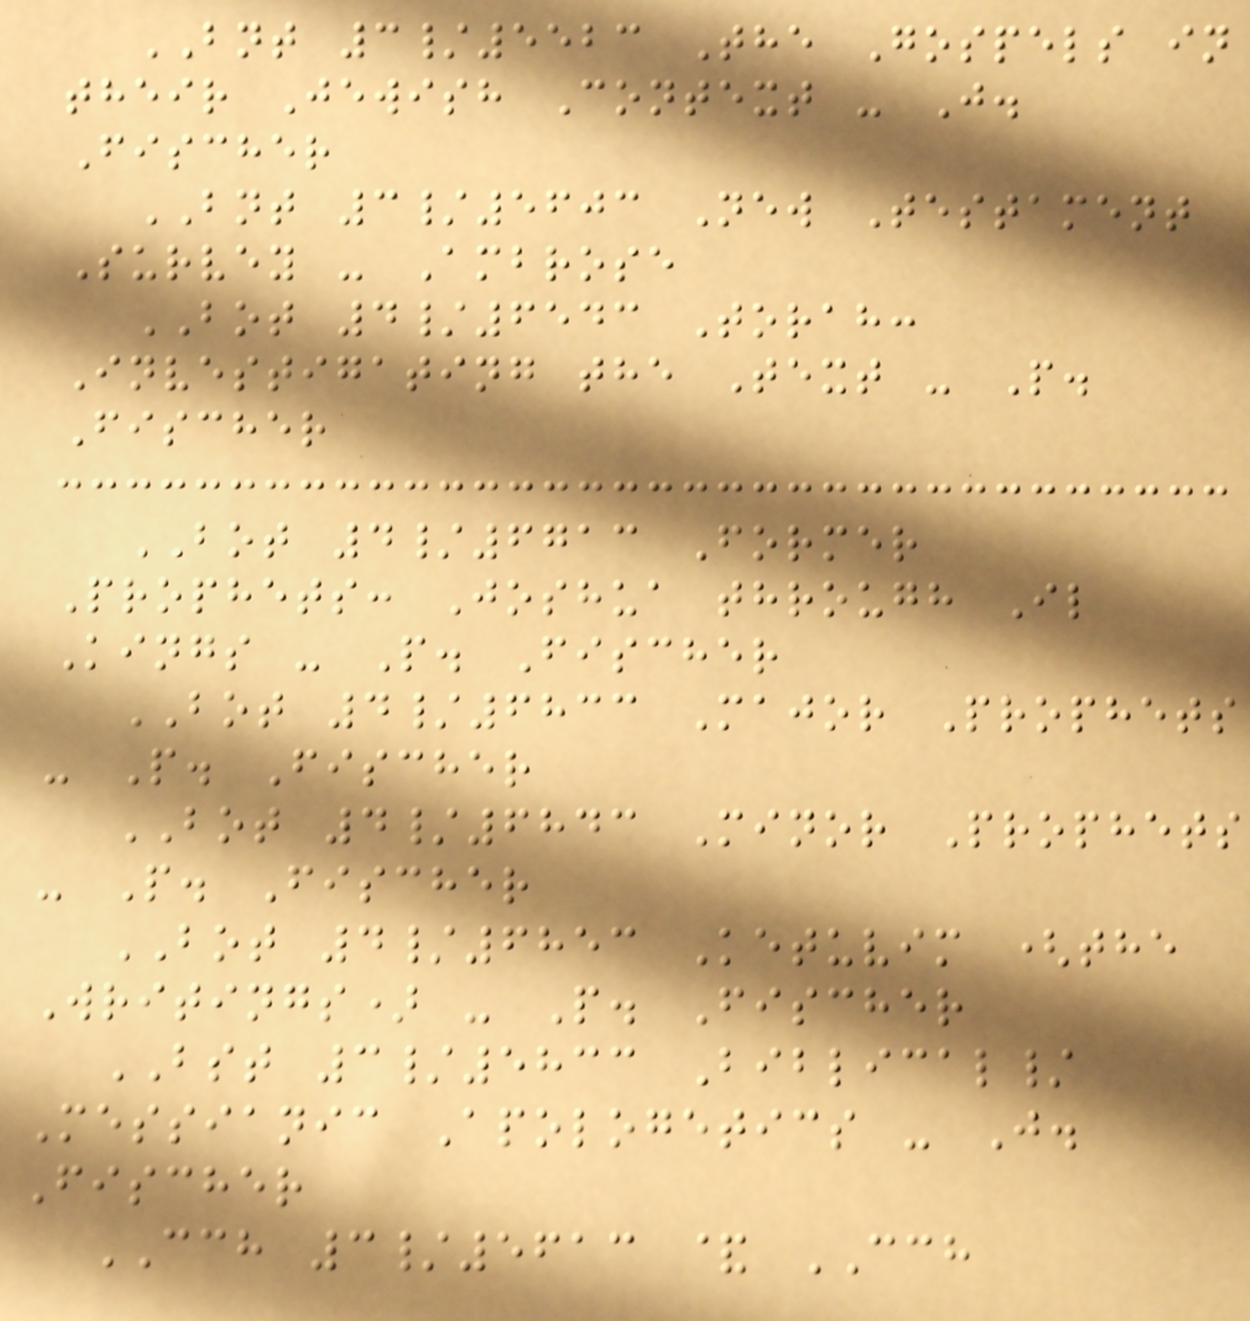BNT 3/5523 The Gospels in
their Jewish Context - J.
Fischer
BNT 3/5603 New Testament
Survey - Ambrose
BOT 4/6543 Torah:
Investigating the Text - P.
Fischer
BOT 4/6713 Former
Prophets: Joshua through Il
Kings - P. Fischer
BOT 4/6833 Major Prophets
- P. Fischer
BOT 4/6843 Minor Prophets
- P. Fischer
BOT 4/6853 Ketuvim (the
Writings) - P. Fischer
BST 3/5833 Biblical/
Messianic Apologetics - J.
Fischer
CCH 3/5613 & CCH
